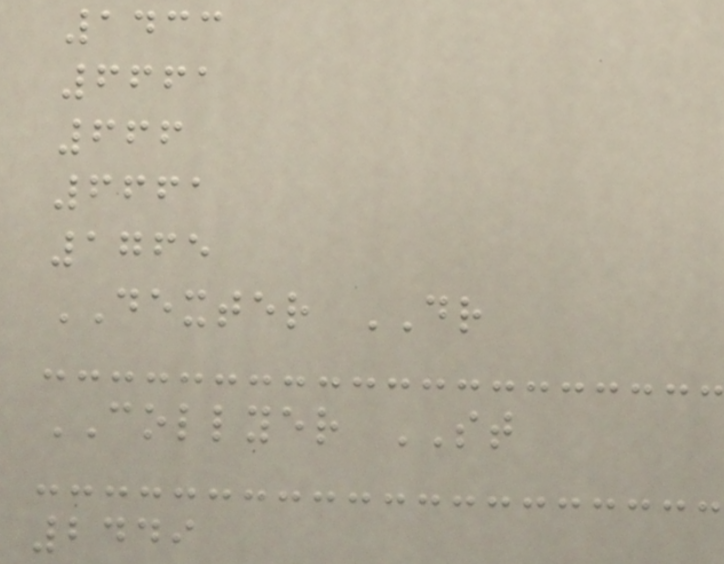1433
6661
666
6661
1765
DEXTER DR
COLLYER ST
2449
